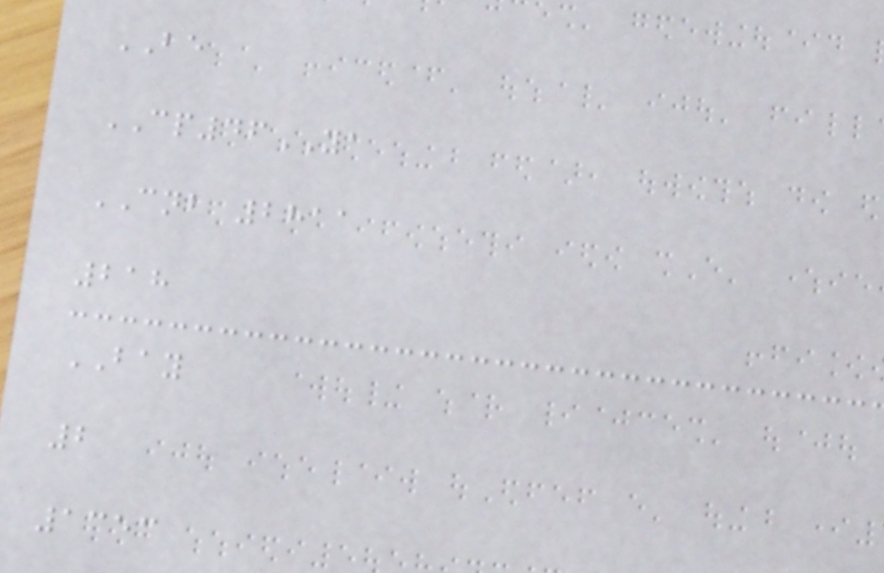BE
CP46YA
CNB 2811
218
BAY
2
1353
